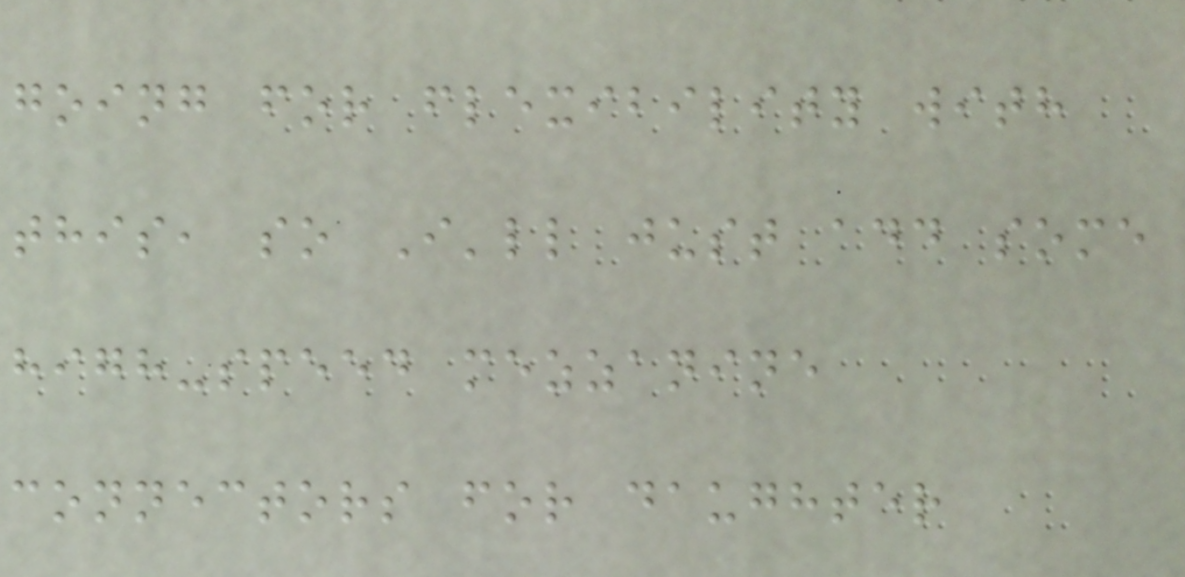going for flexibility with
this, so I'll just add some
high-speed mezzanine
connectors for daughter
